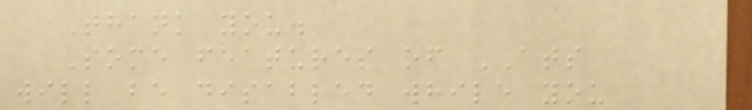Thank you.
Some features of ATS
will be disabled while you
